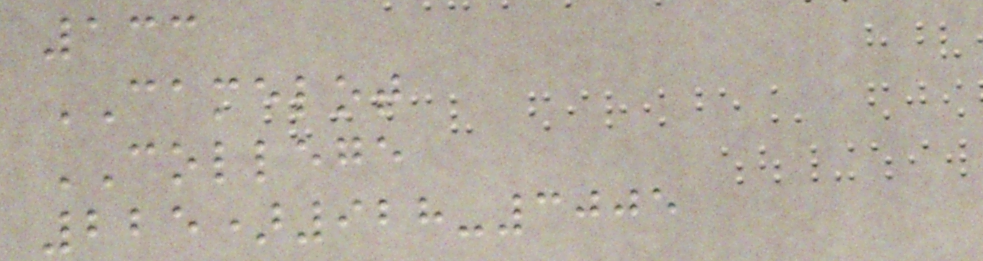133
CAMELOT
COLLEGE
225)928-3005
